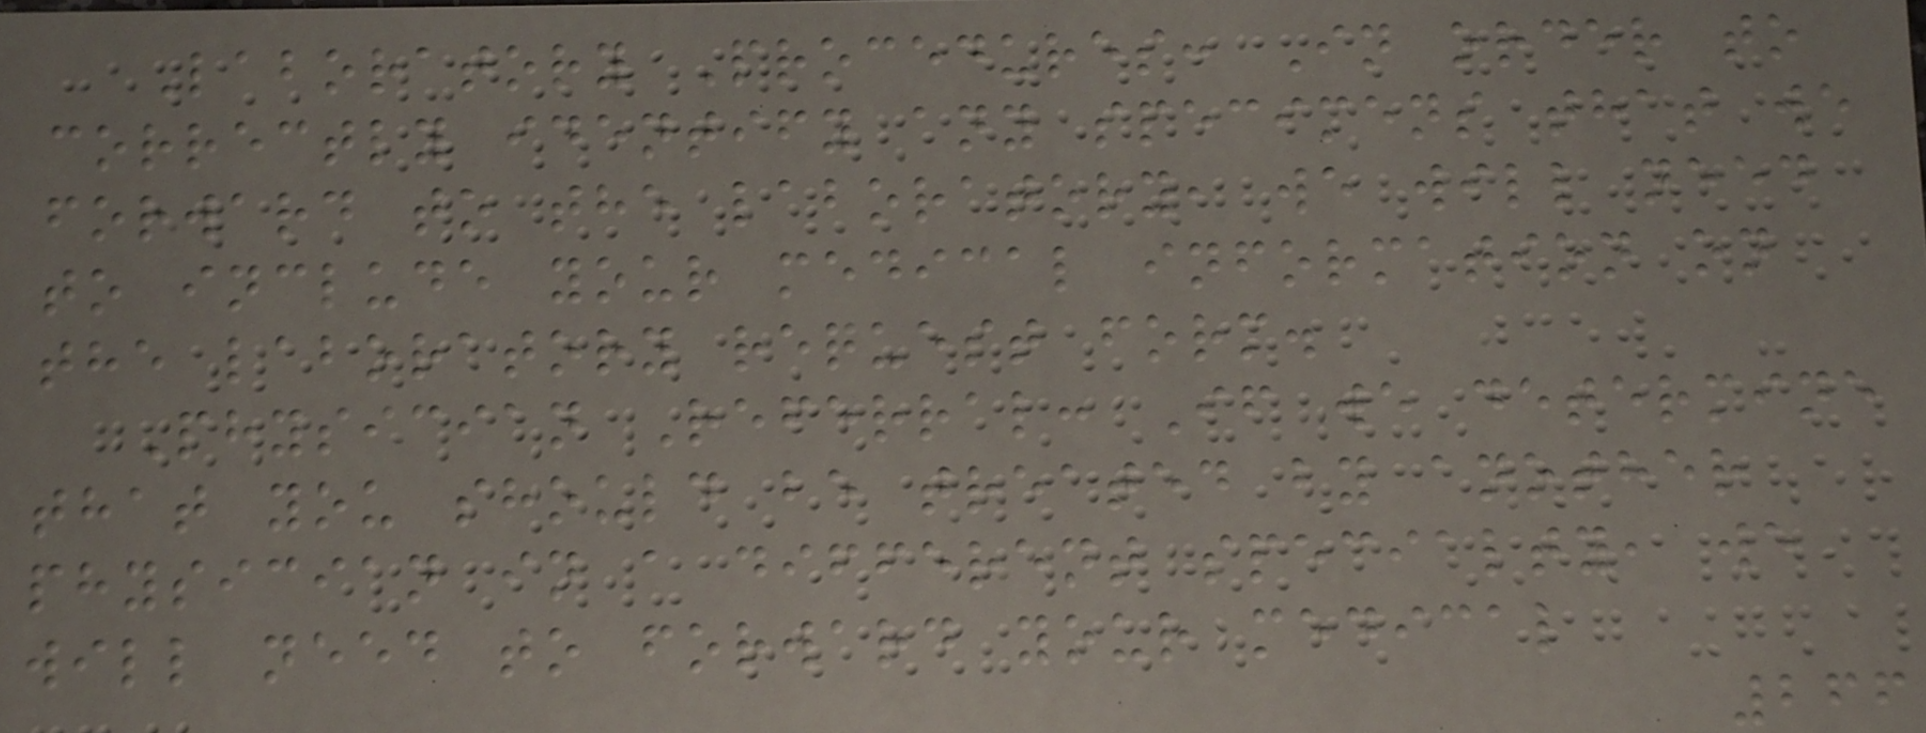Laboratory Procedures: In order to
correctly identify any specimens that we
forward to the laboratory, we will need
to include your medical information on
the laboratory request form.
Physician Referral: If we determine
that you should be treated by another
physician in a different specialty, we
will need to forward your medical
266
